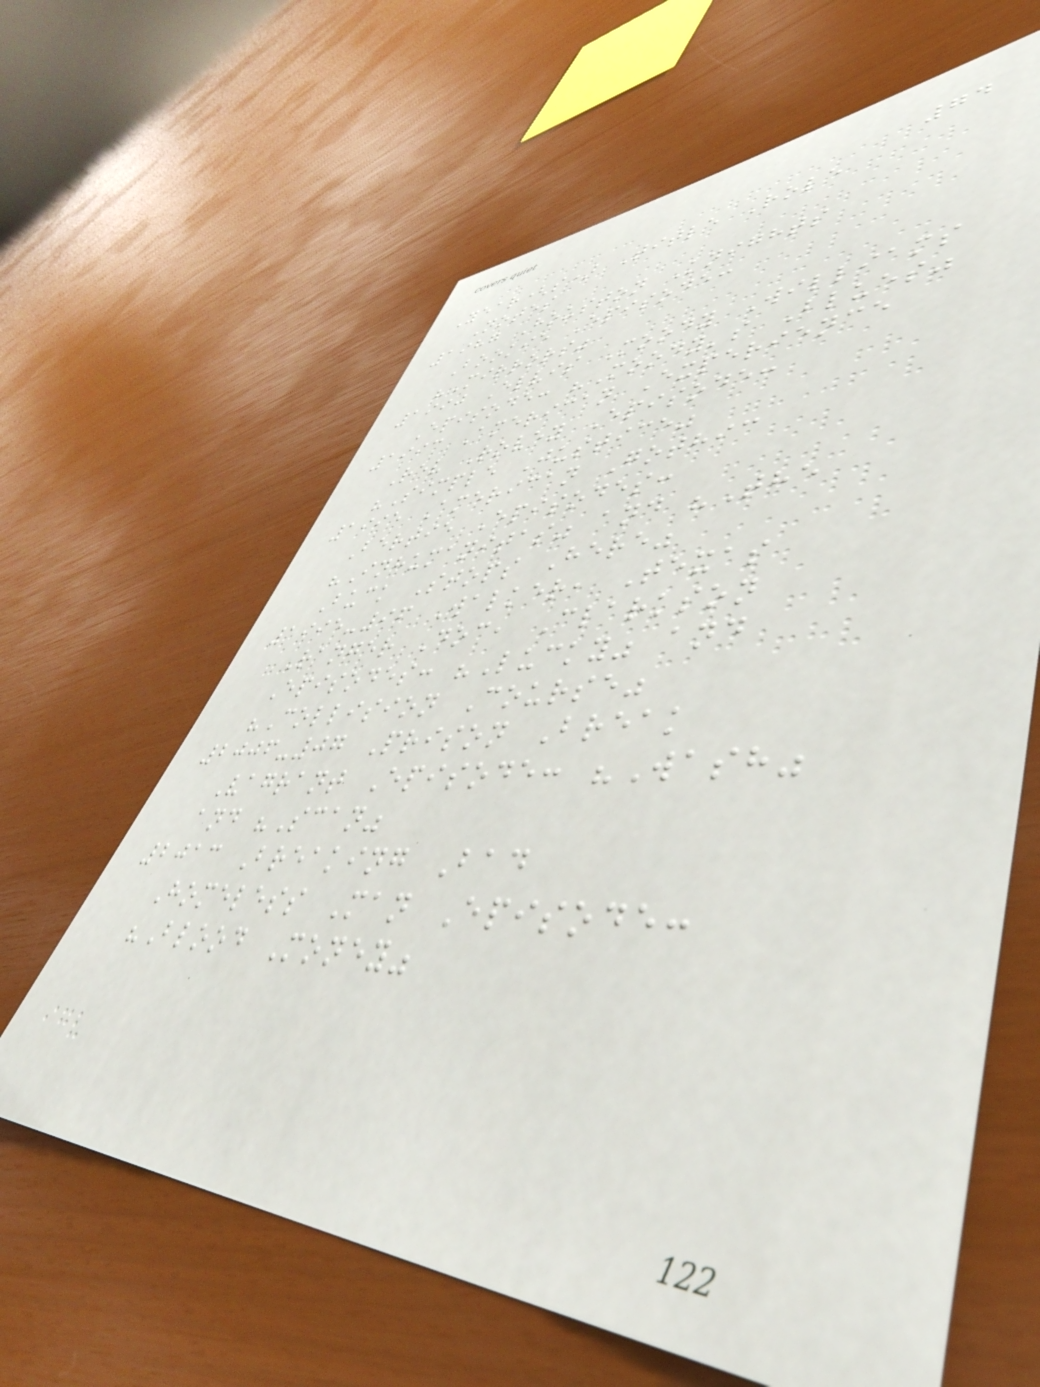74
Year(s) Title Role
Notes
1987 Houston Knights
Bookie Episode:
"Mirrors"
1990 Elvis Moody Williams
Episode: "Moody's Blues"
1993 American Experience
Rev Rovey Episode:
"Simple Justice"
1995 American Gothic
Bertie Episodes:
"Inhumanitas" and "The
Buck Stops Here"
1995-96 Walker, Texas
Ranger Doc, Clarkson
Episodes: "Lucky" and
"Collision Course"
2006-07 Prison Break
Vagrant Episode: "Wash"
and "Scan"
2013 Breaking Bad
Homeless Man Episode:
"Blood Money"
